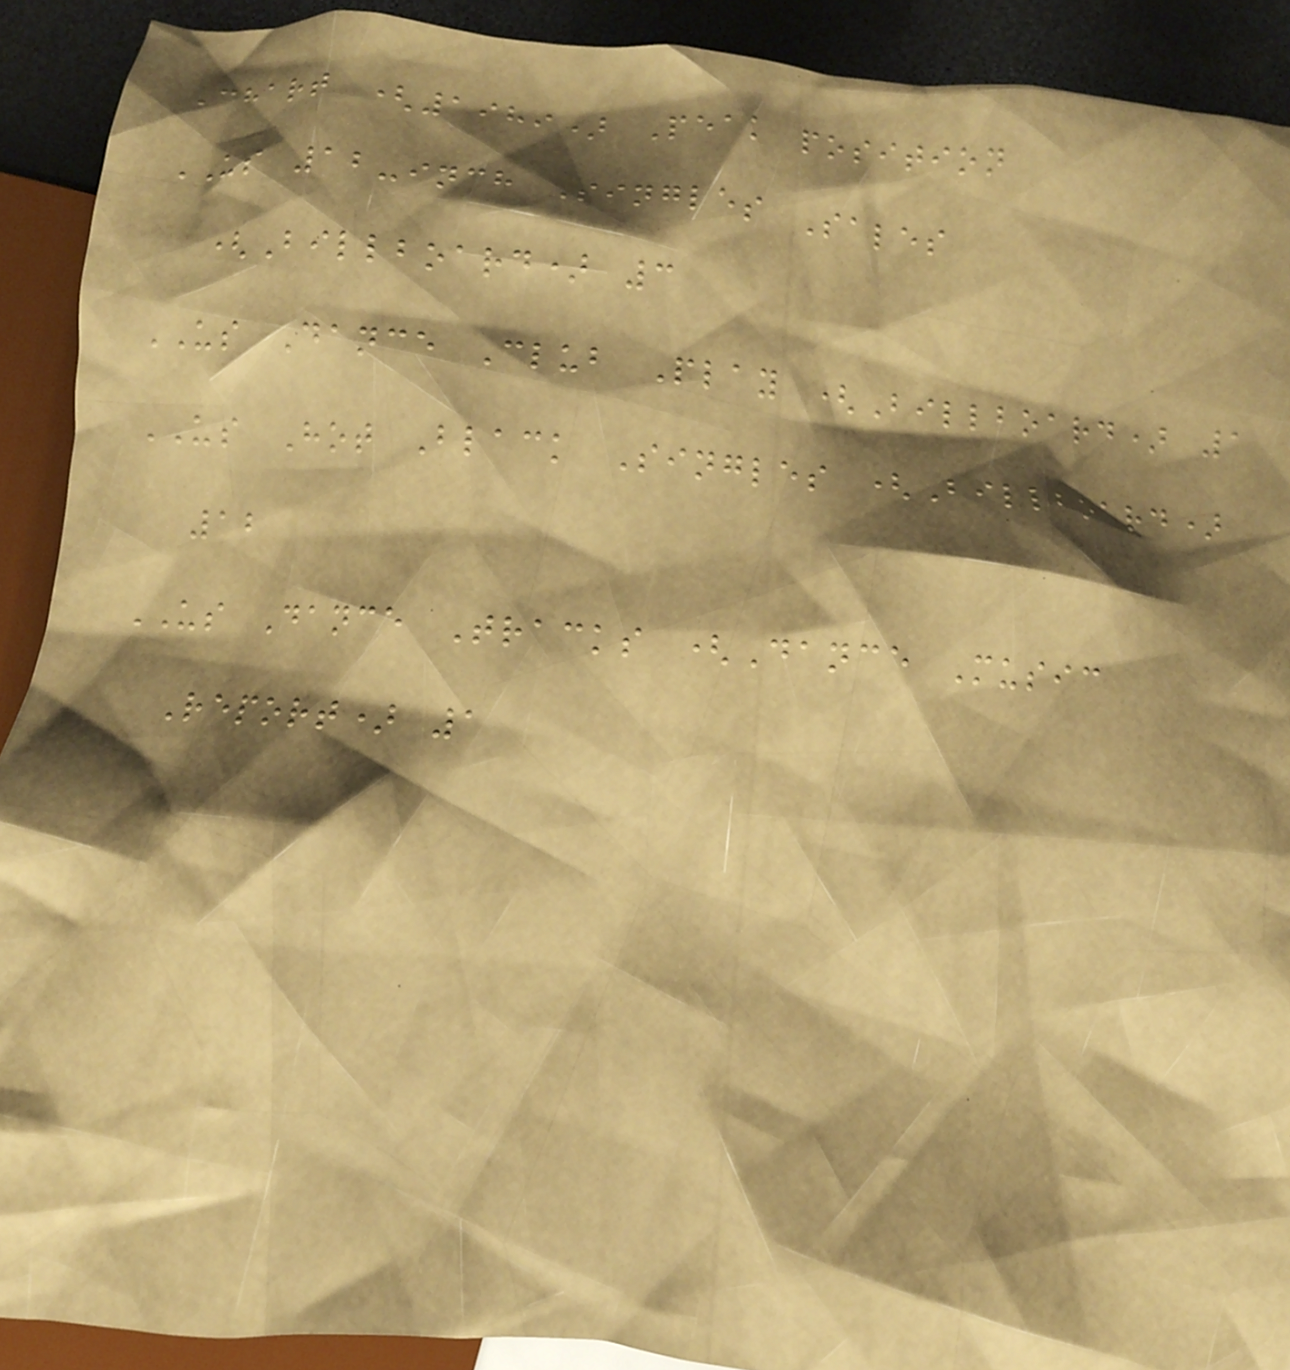Chart (1989) Peak position
US 12-inch Singles Sales
(Billboard) 3
US Dance Club Play (Billboard) 1
US Hot Black Singles (Billboard)
12
US Dance Tracks (Dance Music
Report) 1
